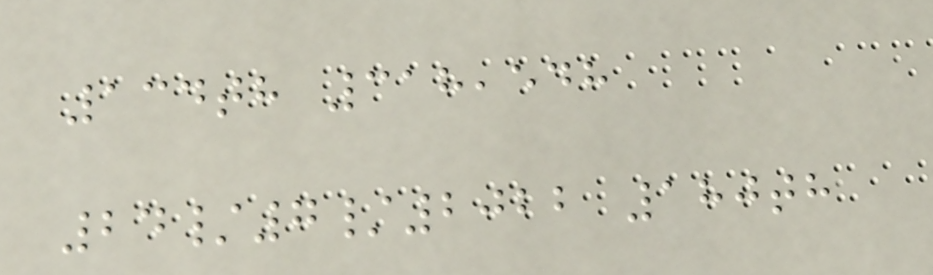134th 318,548
24/7/2022 180th
